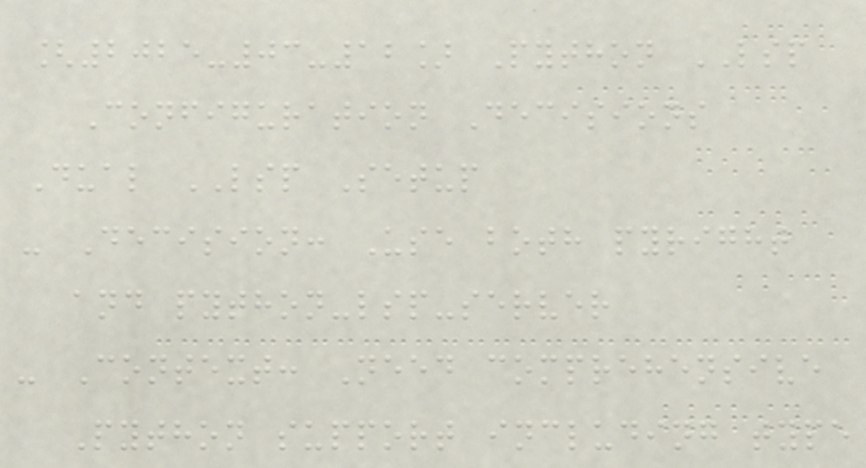[2025-03-12] Python LSP
Configuration Decisions
Dual LSP Setup
- Decision: Use both pyright
and python-lsp-server
- Context: Need comprehensive
Python support including type
